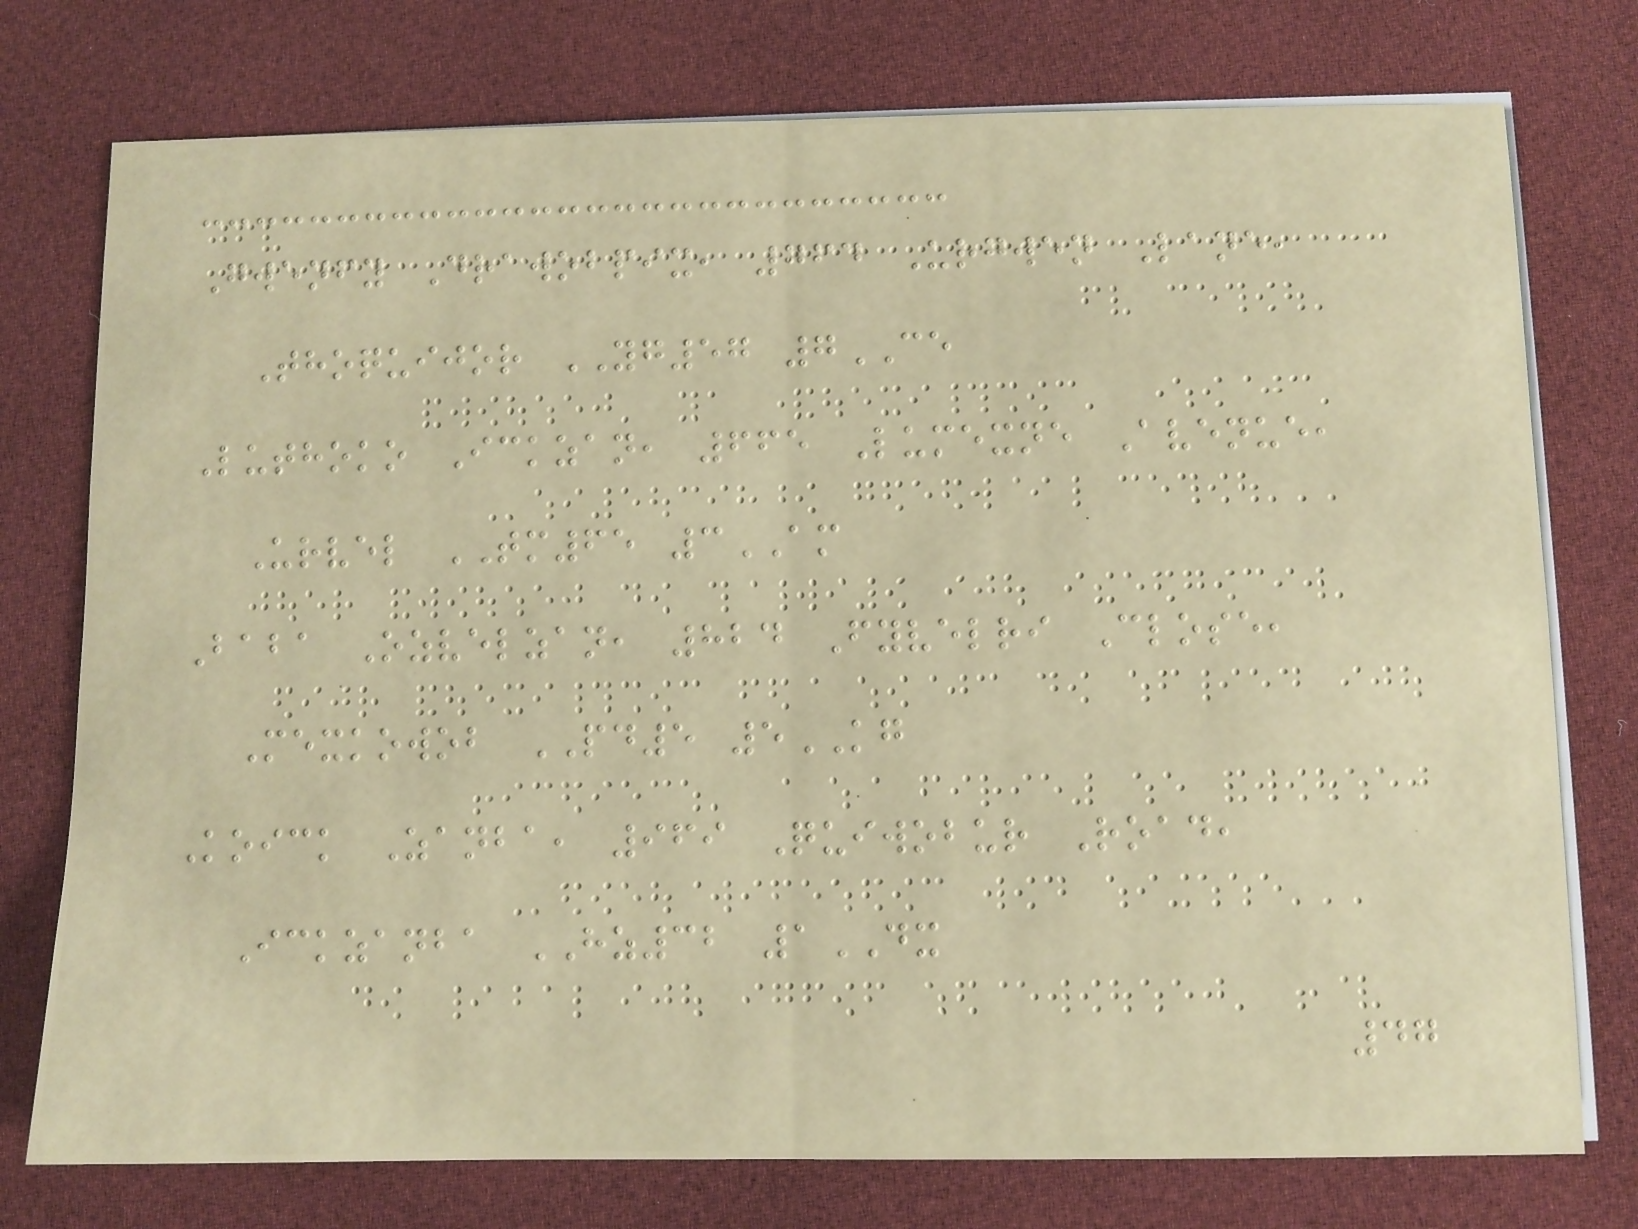Gwenfy Drawobpix, 764 Urgwen Lane,
Thoquijor YG57 7CE
Luthoko Ickzan, 665 Lumexne Avenue,
Urvel TM65 3AM
Baba Ozvelzan, 824 Fyvelri Close,
Mexkowob PD5 5KG
Koick Zanba, 969 Quiwobur Road,
Ickzanba HZ32 1DX
47
